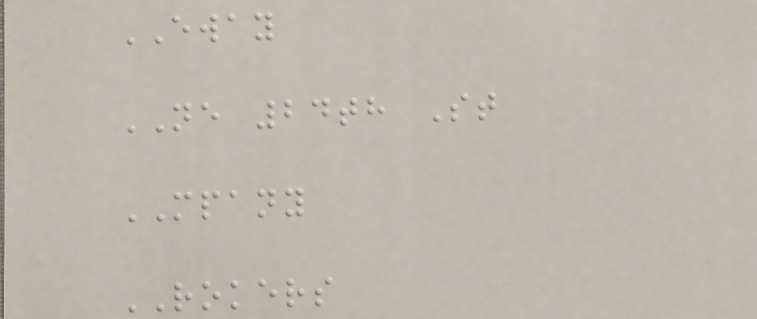EWAY
NE 24th St
MPANY
ROKERS
